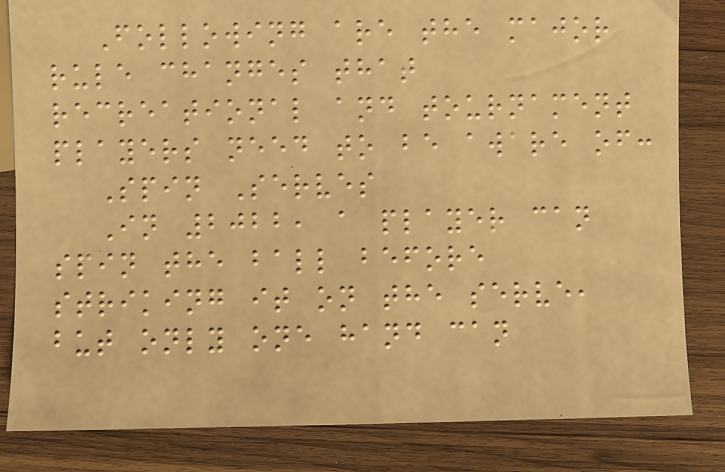Following are the major
rule changes that
recreational and tournament
players need to be aware of:
Spin Serves
In 2022, a player can
spin the ball before
striking it on the serve,
but only one hand can
